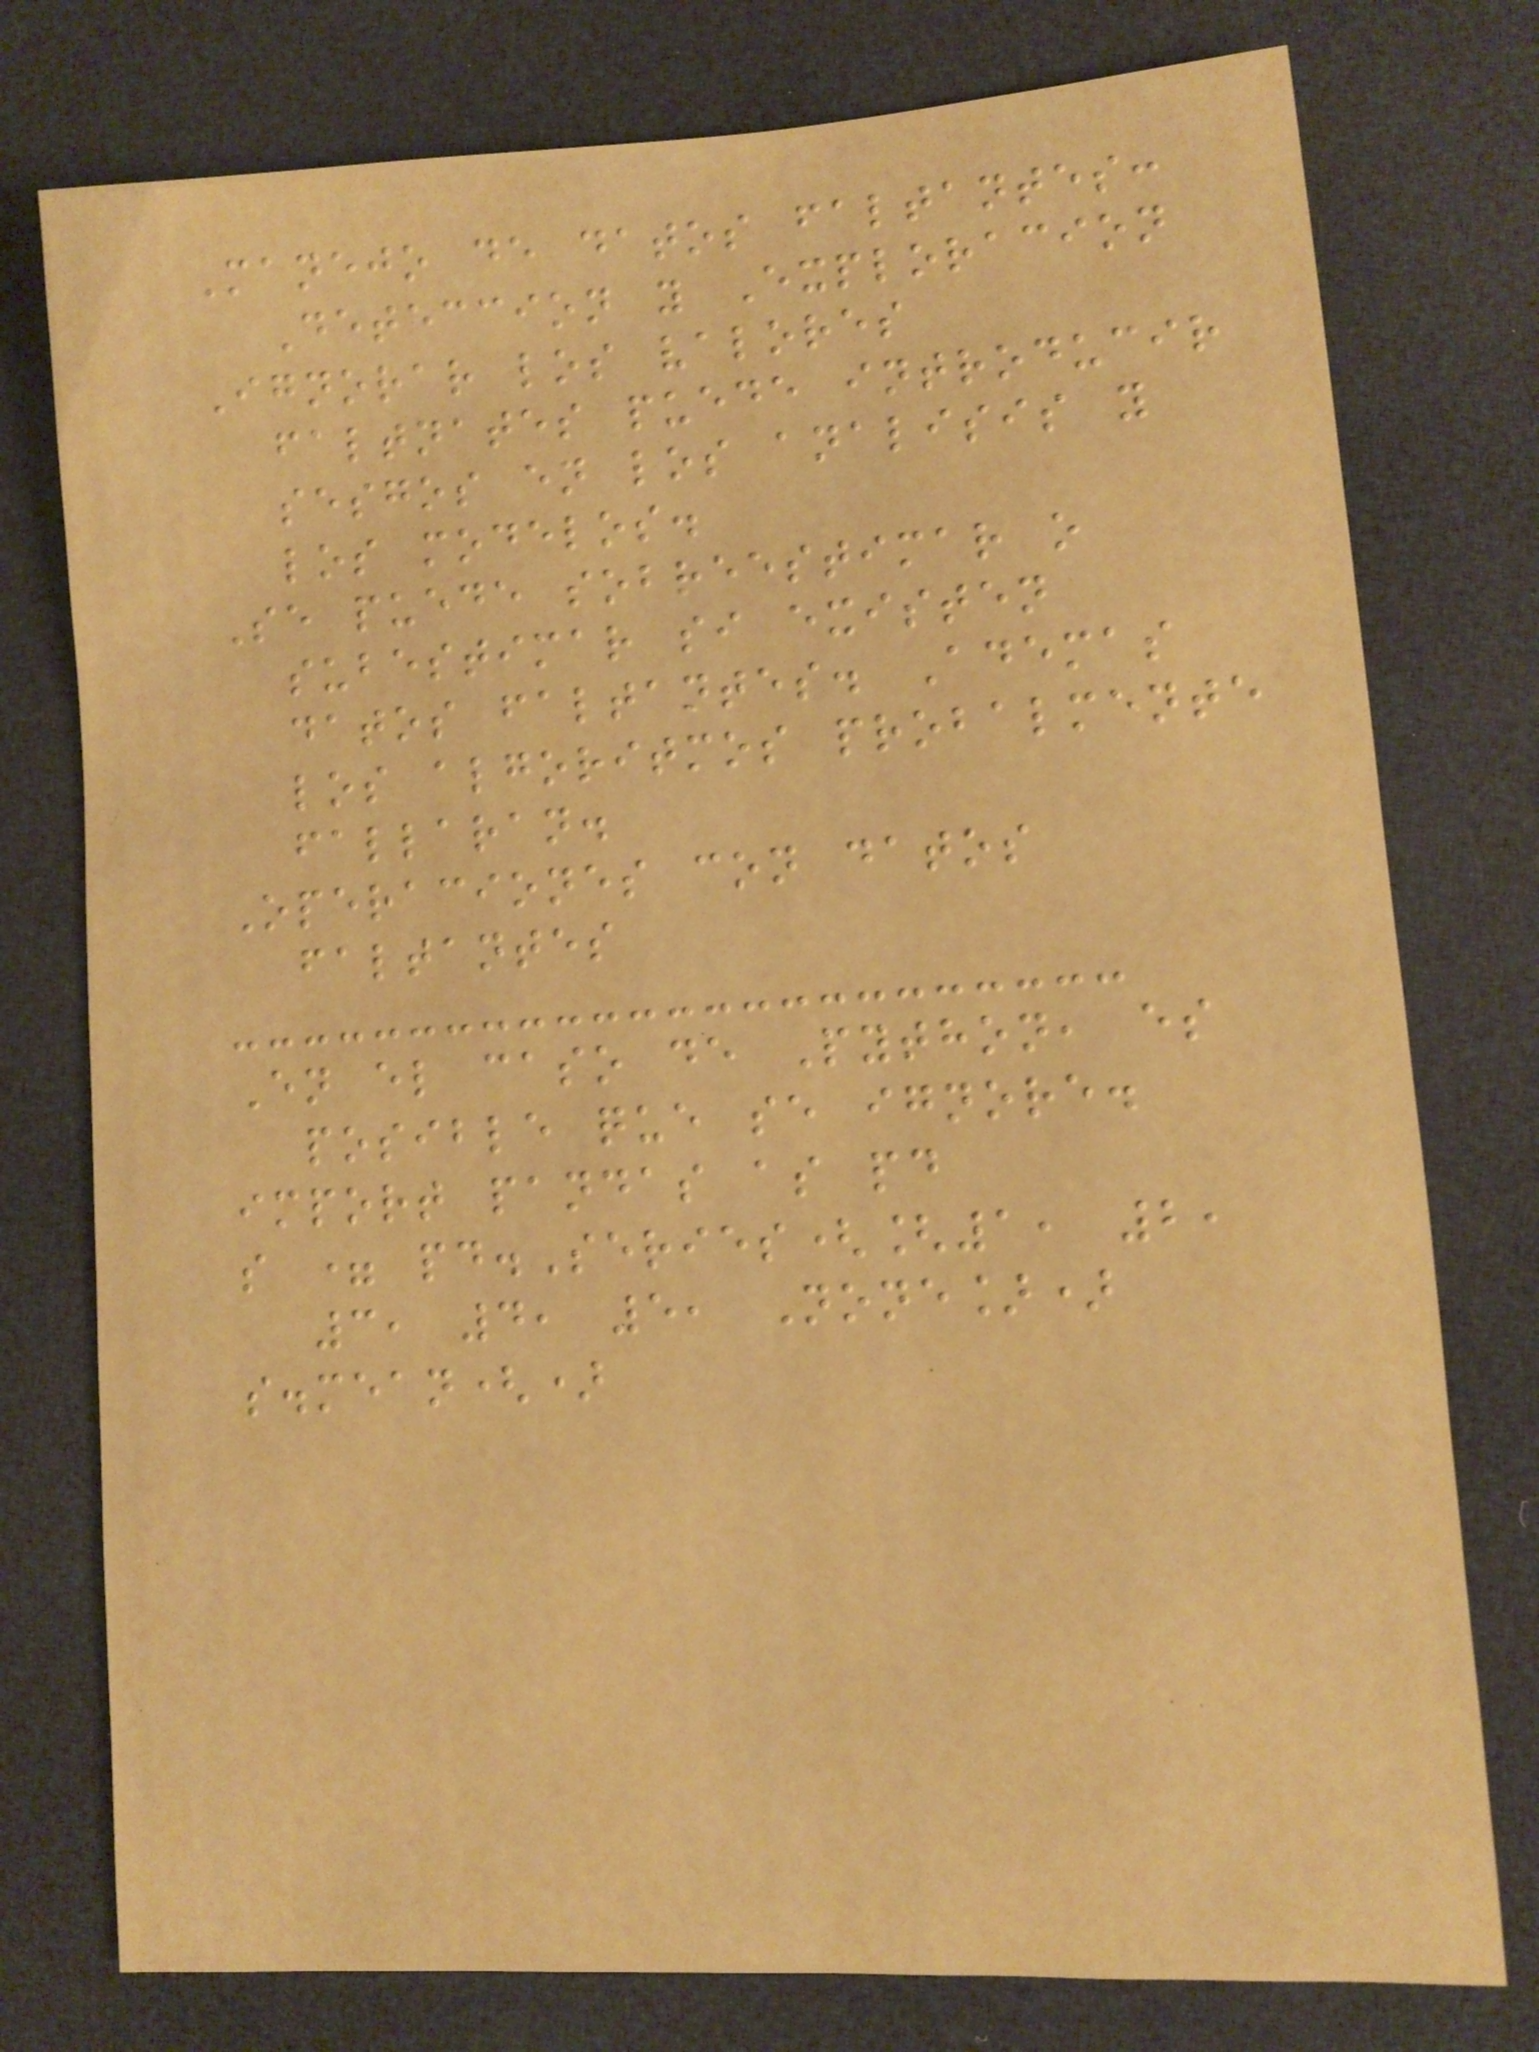Manejo de datos faltantes:
Deteccion y Exploracion
Ignorar los valores
faltnates puede introducir
sesgos en los analisis y
los modelos.
Se puede sobreestimar o
subestimar si existen
datos faltantes. Ademas
los algoritmos probalmente
fallaran.
Operaciones con datos
faltantes
En el caso de Python, es
posible que se ignore.
import pandas as pd
s = pd.Series([1, 2,
3, 4, 5, None])
s.mean()
